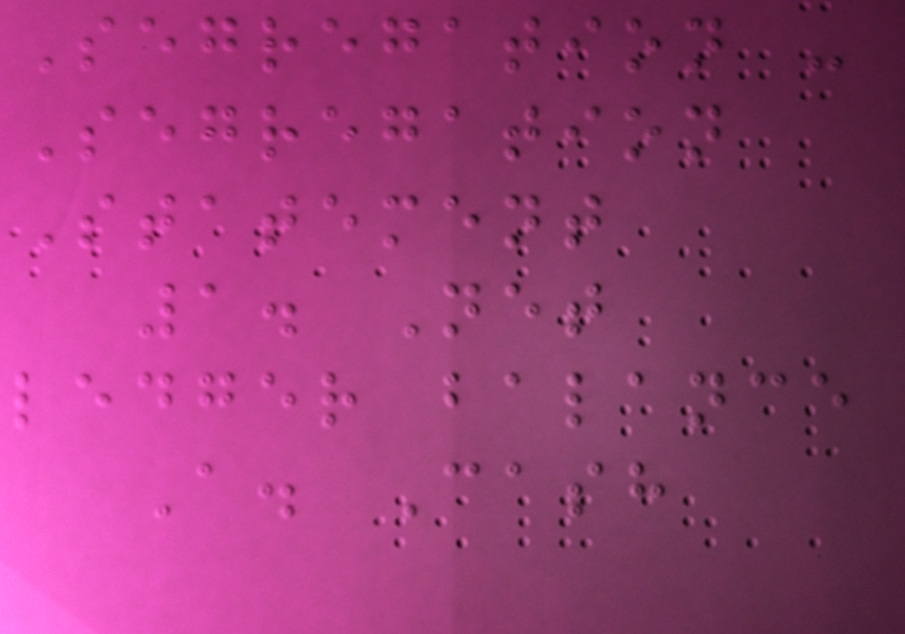Segregation -
Segregation
Statement
1. Net
ledger balance
A. Cash
